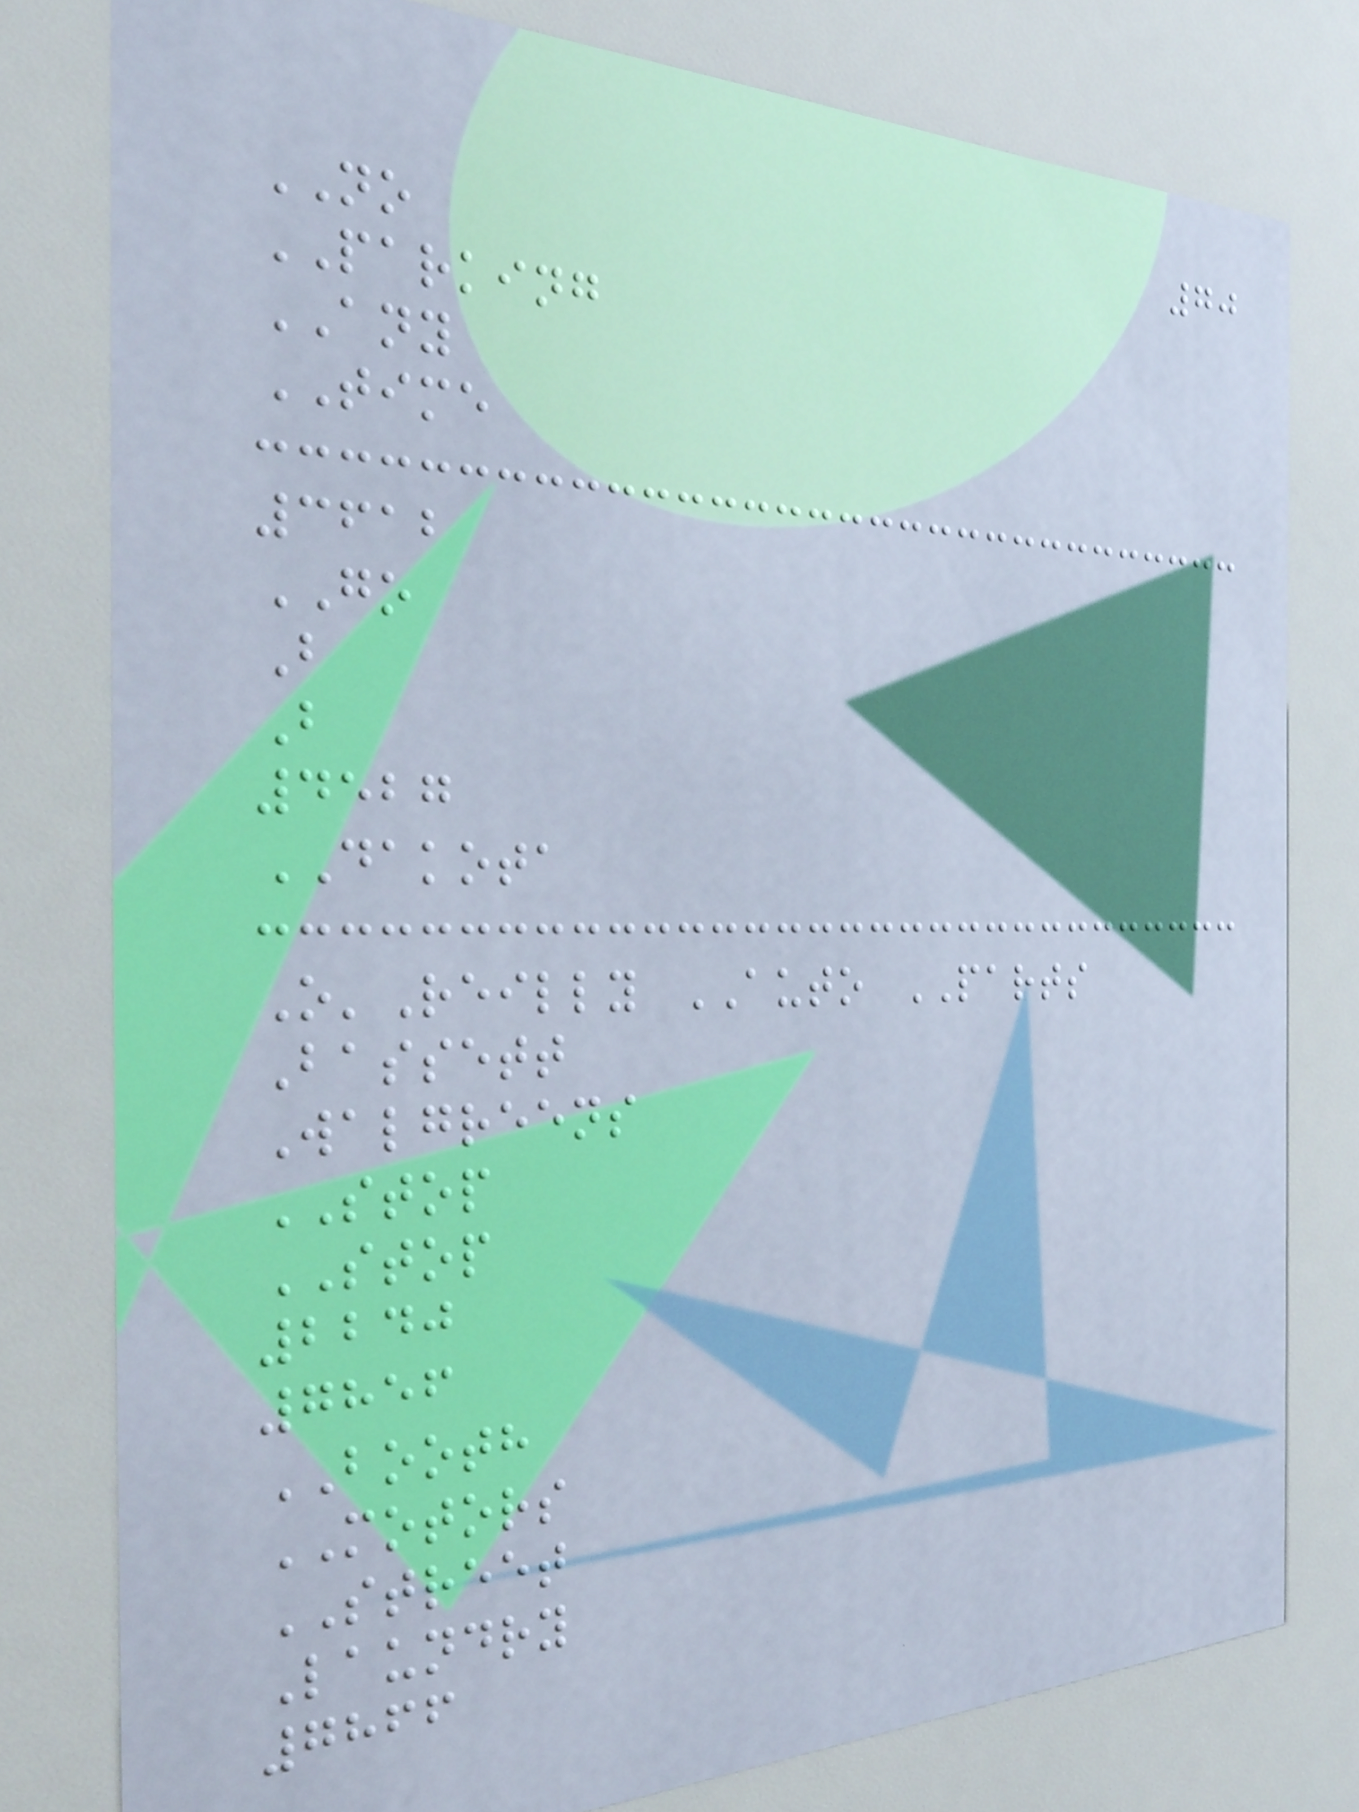70
NO
PARKING
ANY
TIME
3612
GO
B
B
4527
DAKOTA
O'Reilly AUTO PARTS
Bassett
Walgreens
STOP
STOP
2240
7856
BOOTH
MOTORS
STREET
Laundry
7866
